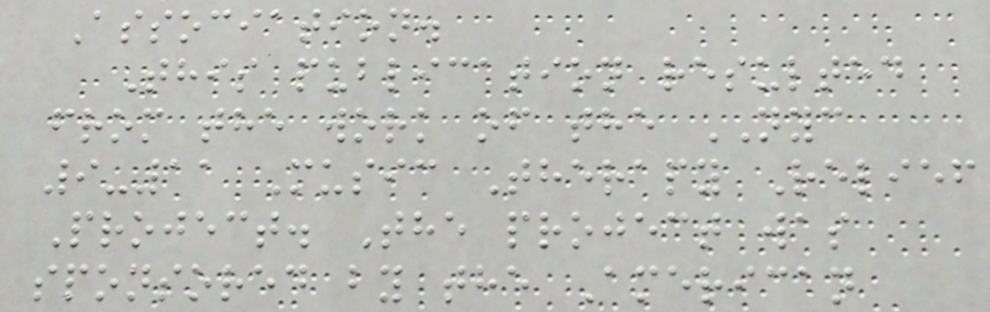Association.
This publication resulted
from the work of the NYC
9-11 Music Therapy Relief
Project. The project was
sponsored by the American
